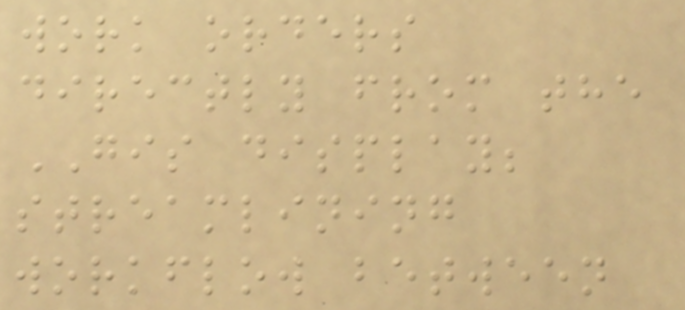work orders
directly from the
GIS display;
streamlining
workflow between
